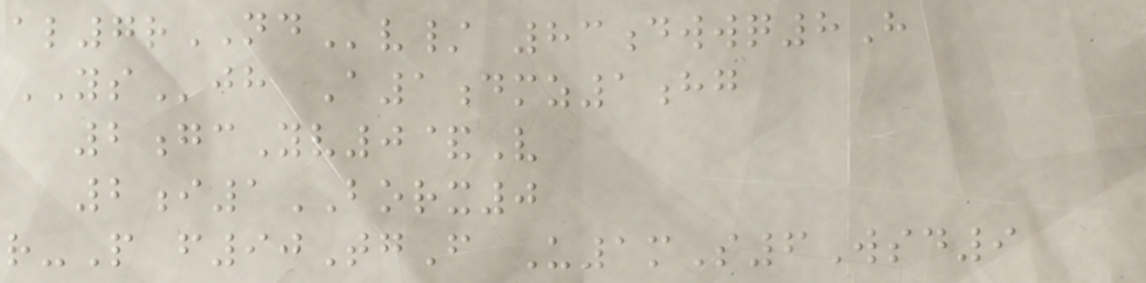al7rNDv/ 83dwwq8H
YSjh A1dmz1hg
2gcYv0&V
2i1BORX0
r-P f90TgF U1mS6Wsd9
